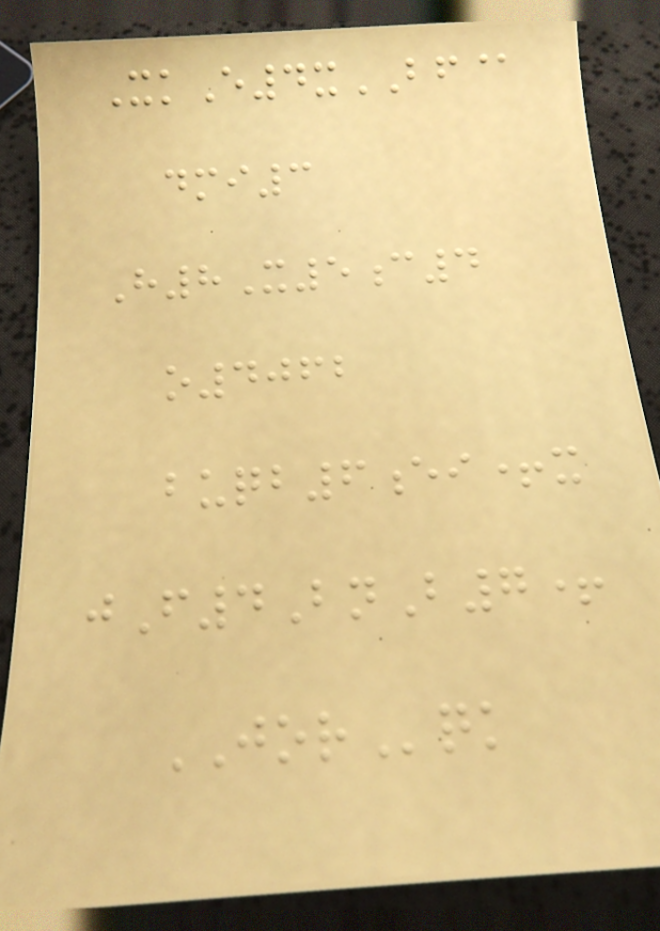XkE4xBF@
dmi3
H8X5c4
o4062
buqb6ei+x
jF4BnB7+
JORqk
